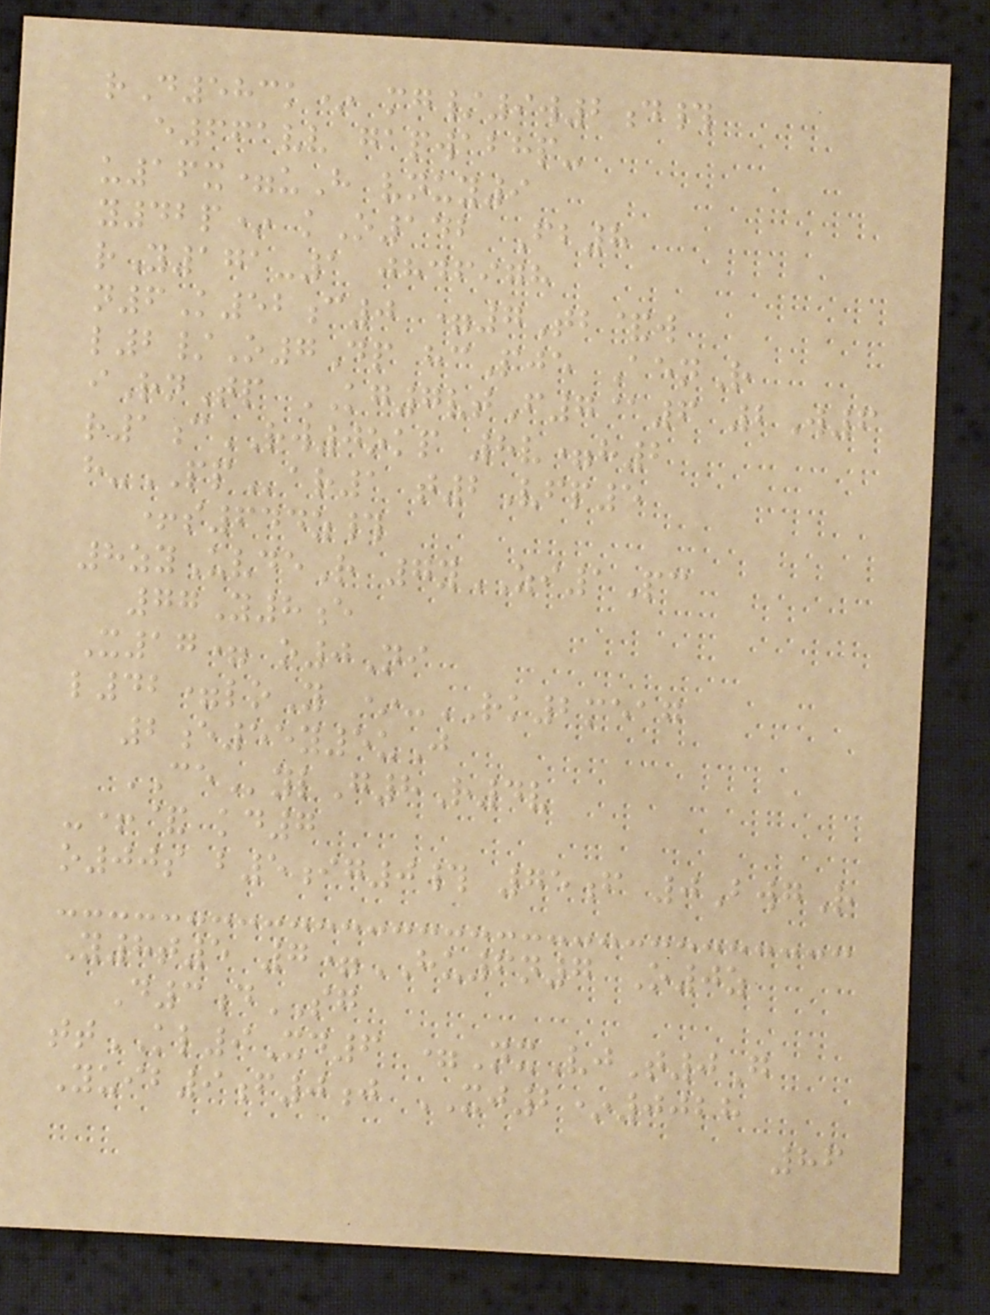rD583k* mg/9w2d#
e661vv gapwabhp-
u16x=uH vnuy9
y42p* kO142 Fb8
rY171-1 jhdfigh
n6K52c0 =7Tb&w
l2/O7Dp hcPje AenR
iRnTp KG7vtF7@6 2W6
r1cRW0okp 8v=h2
h-PPar1 t2Vfp5
+s644z#
8zyUvdeR 7yZI1Pc
77Y8e
X17= o0Ni
l42=loY *-RK2meag
2e55y5uJ
CEylG8R4v
-+& kd7
o00s b5ig0# 75f 0BwgR
Y8t5 7=HU6n7 O0z
D3dSG
ttKL9Xd6 =NxVjT0G
Yuib9f0j XJ2*0028
86
